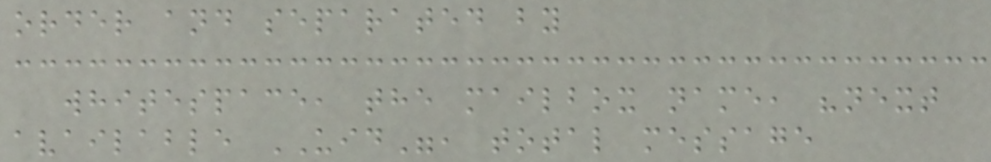order and separated by
whitespace, the mailbox name, "next
available UID", total message
